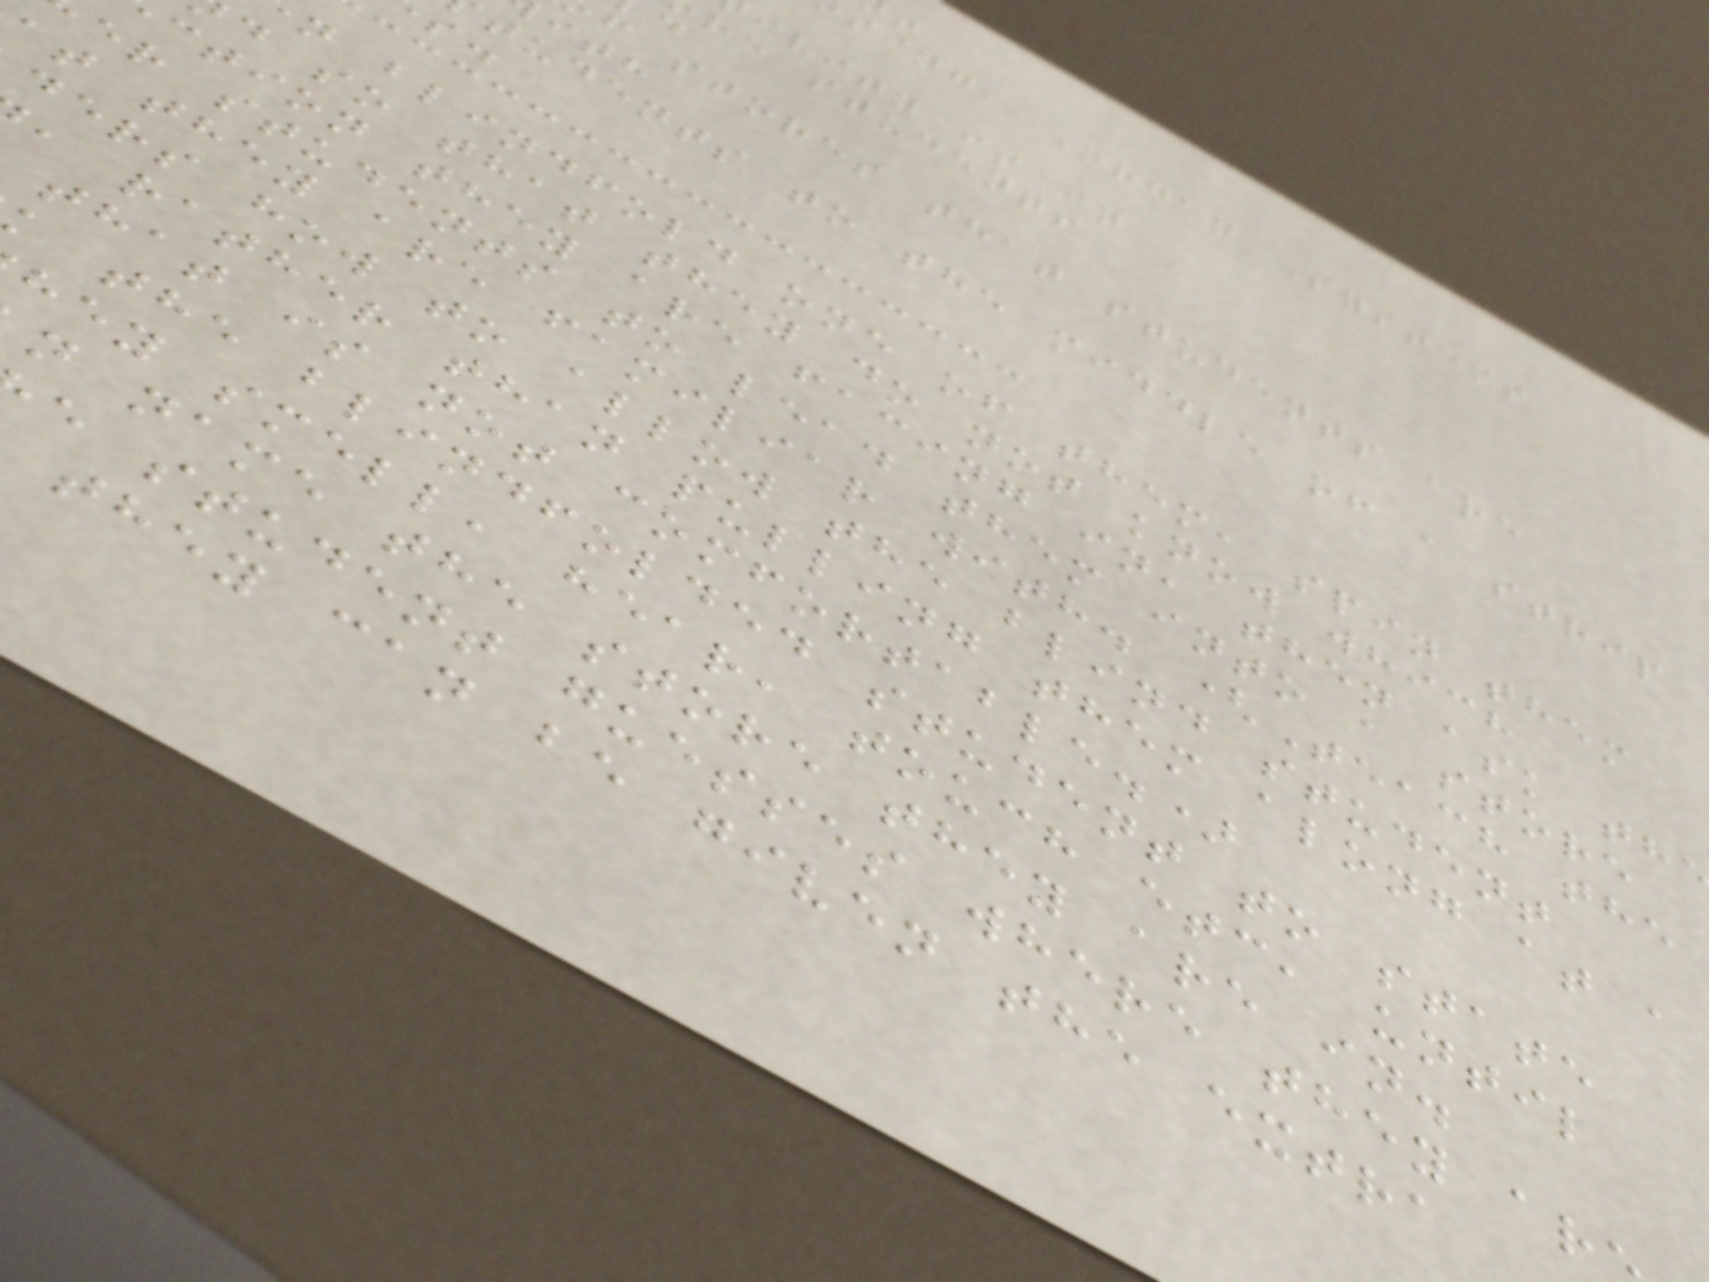sing, Organ Systems
ivity is in
re students
f stores that students are
tudents to the middle of a strip
n blindfold one of them, spin them
d so that they do not know which
ction they are facing in, then ask th
er students to lead them into a store
at they are familiar with. (Teach the
ders how to allow the blind student
, rather than pulling them along at a
that is not comfortable.)
k the blindfolded student to state
hey smell, hear, touch etc, until
n name the store they are in.
e student guesses where they ar
they can be given the extra
